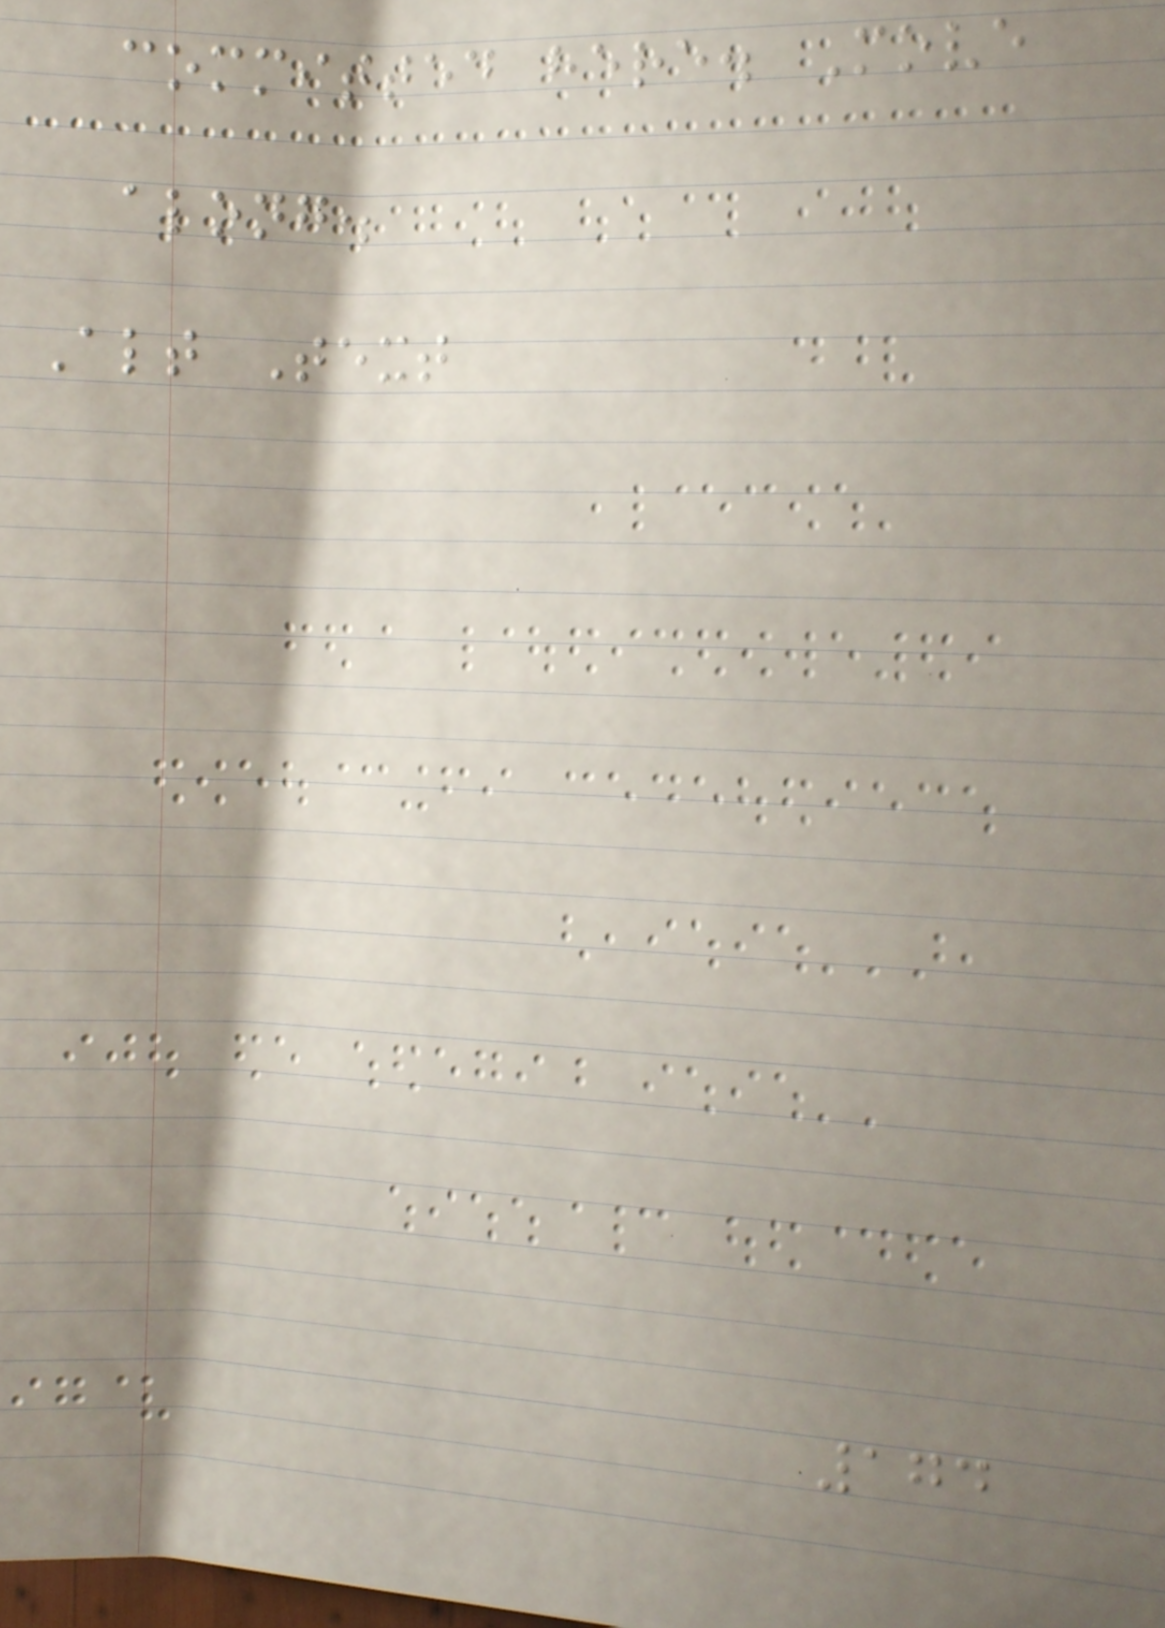committed here. Move
along.
Alt Text
174
